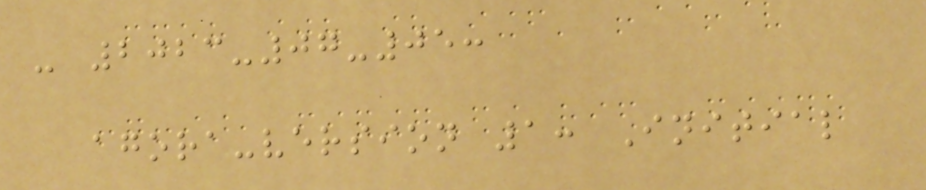- 2023-07-05:
agora-version 1: Initial
